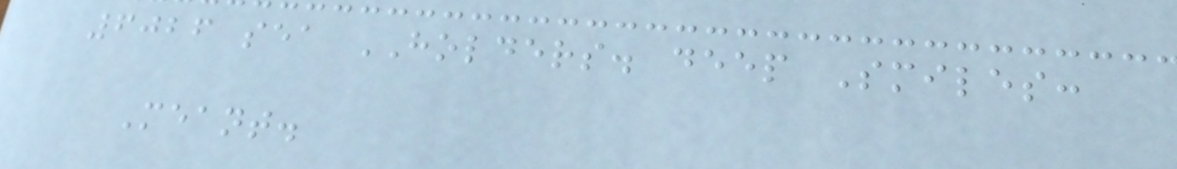6026 sea HOLDERS. deep Smiles:
Meant.
